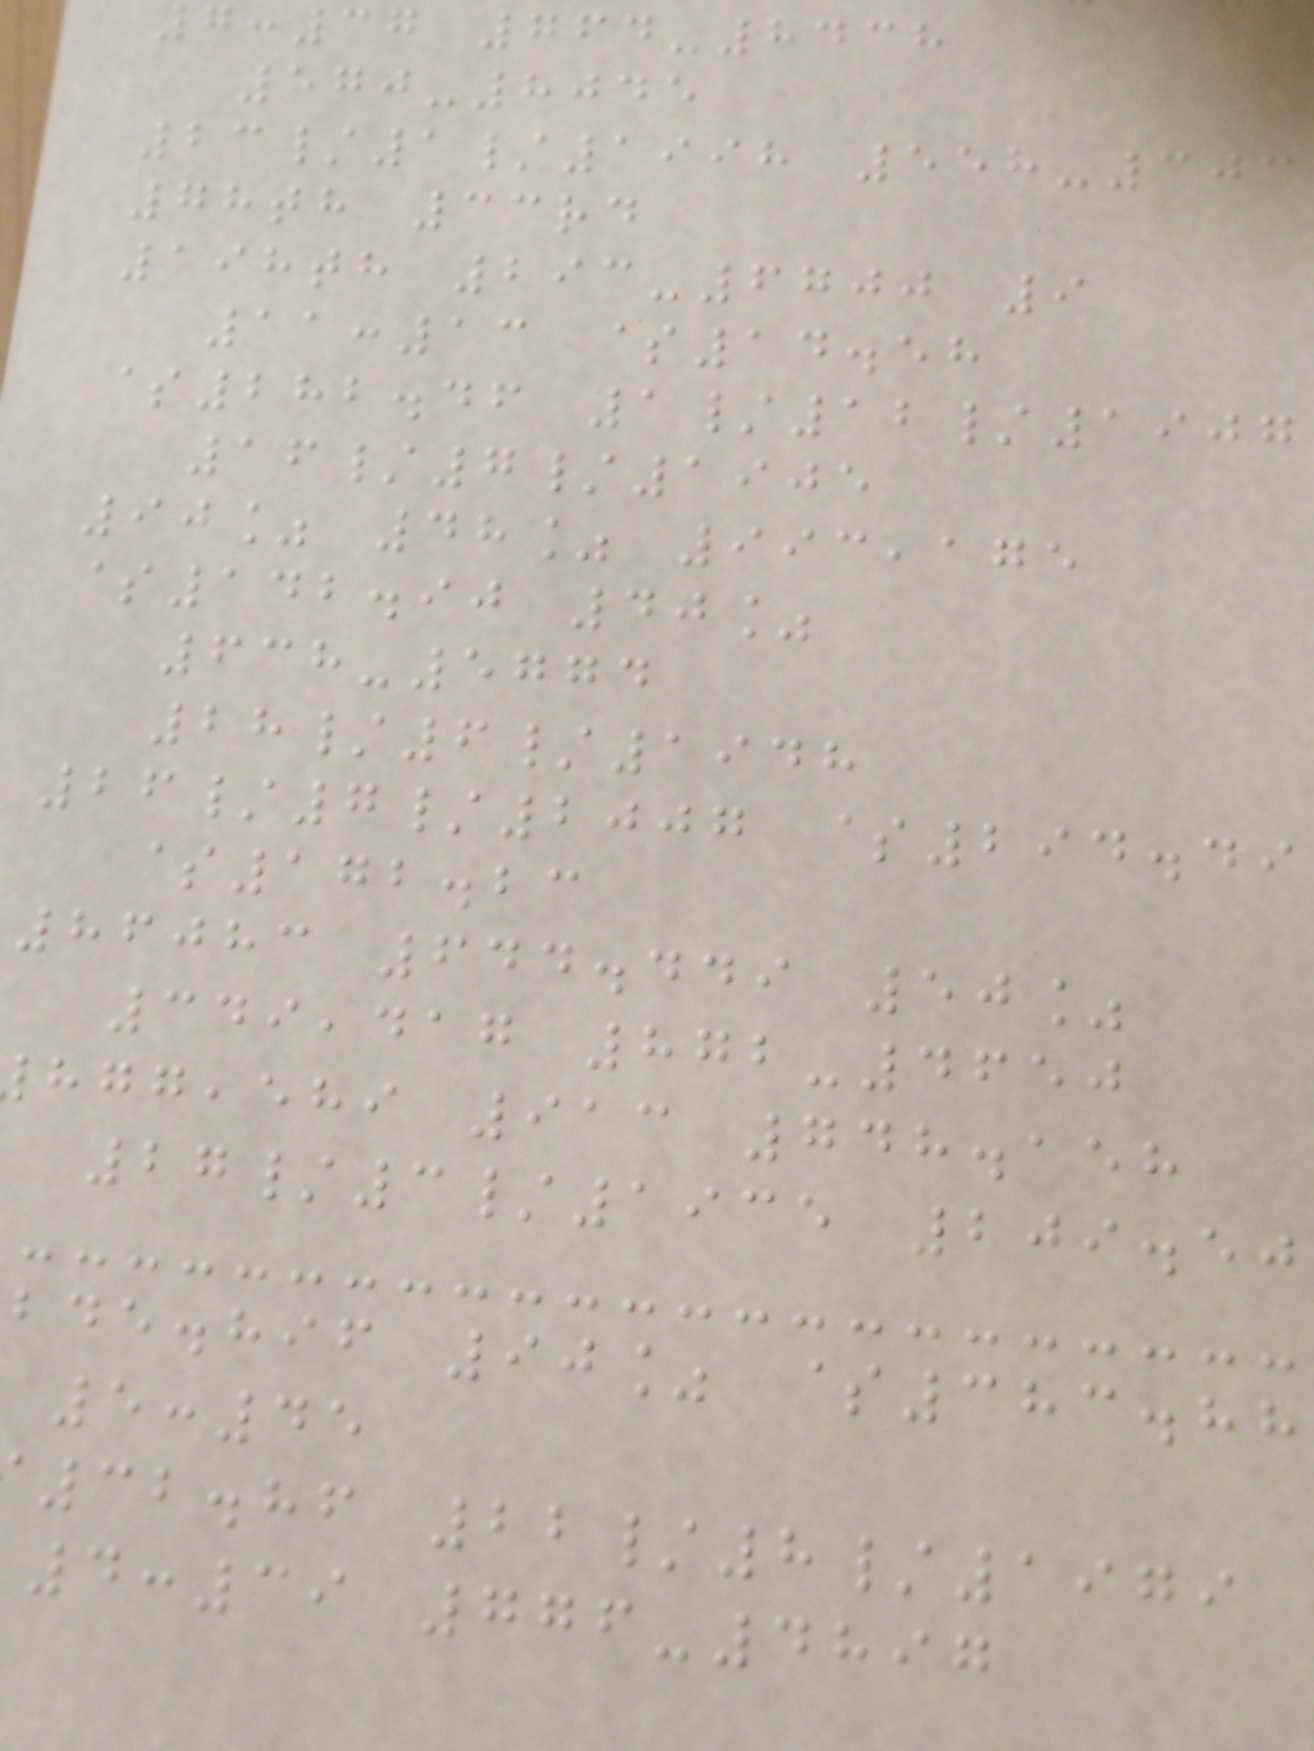7:37 764-8438
570-8045
23/1/1998 558-303
78th 33rd
198th 293-6700 9
11:13 $14.58
$282.46 1/12/1907
16/7/1905
90% 48% 993,175
$142.90 40%
638-5774
28/6/1948
26/7/2007 $294.49
$172.23
86083 644.449 50%
349,417 872-4650
,ehi 913 748.158
27/3/1935 209.50
bde.hif 90% $383.88
5:45
32.86 22/8/1979
4:39 776-4897
